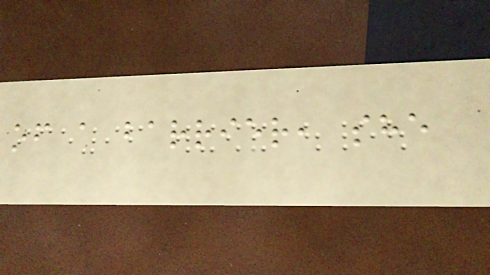of a barrier, she
